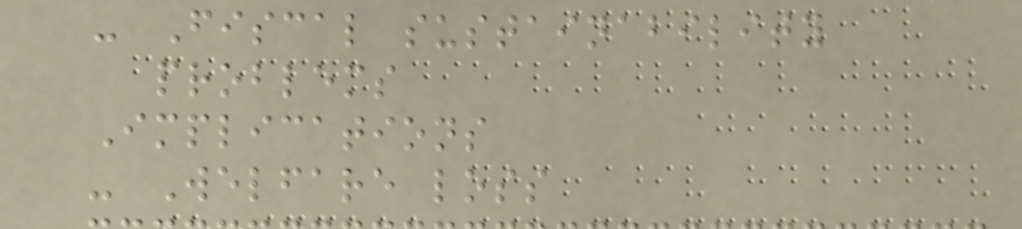- Fiscal sustainability
problems
Implications
- Welfare loss
